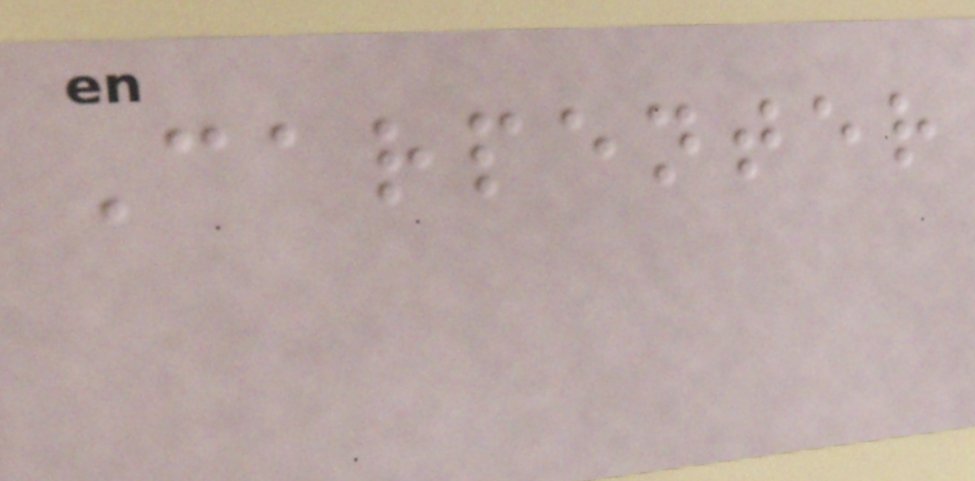Carpenter
